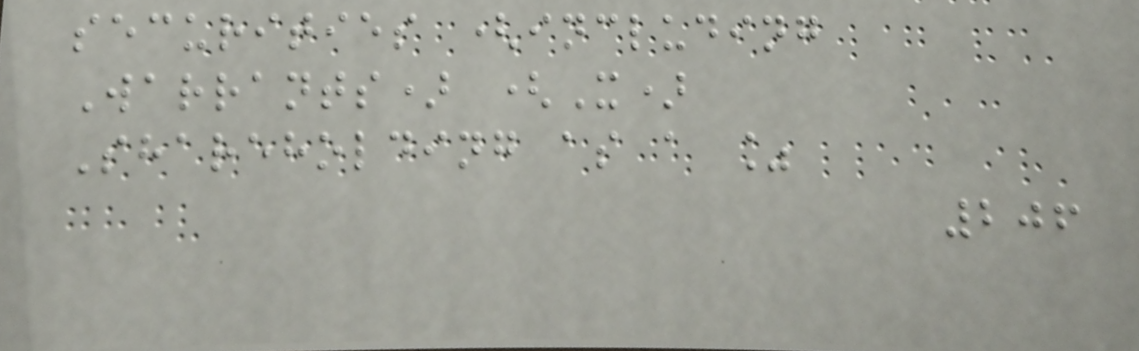securities (including
Warrants) (X)
Shareholding as a %
206
